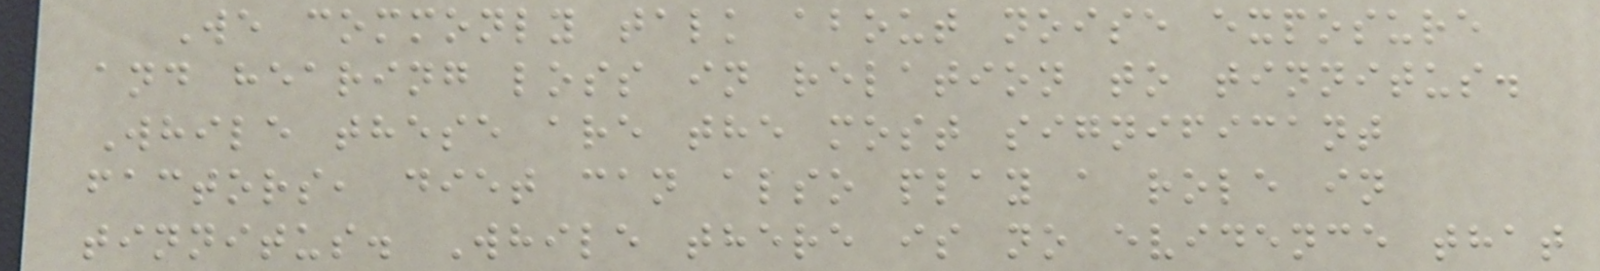We commonly talk about noise exposure
and hearing loss in relation to tinnitus.
While these are the most significant
factors, diet can also play a role in
tinnitus. While there is no evidence that
